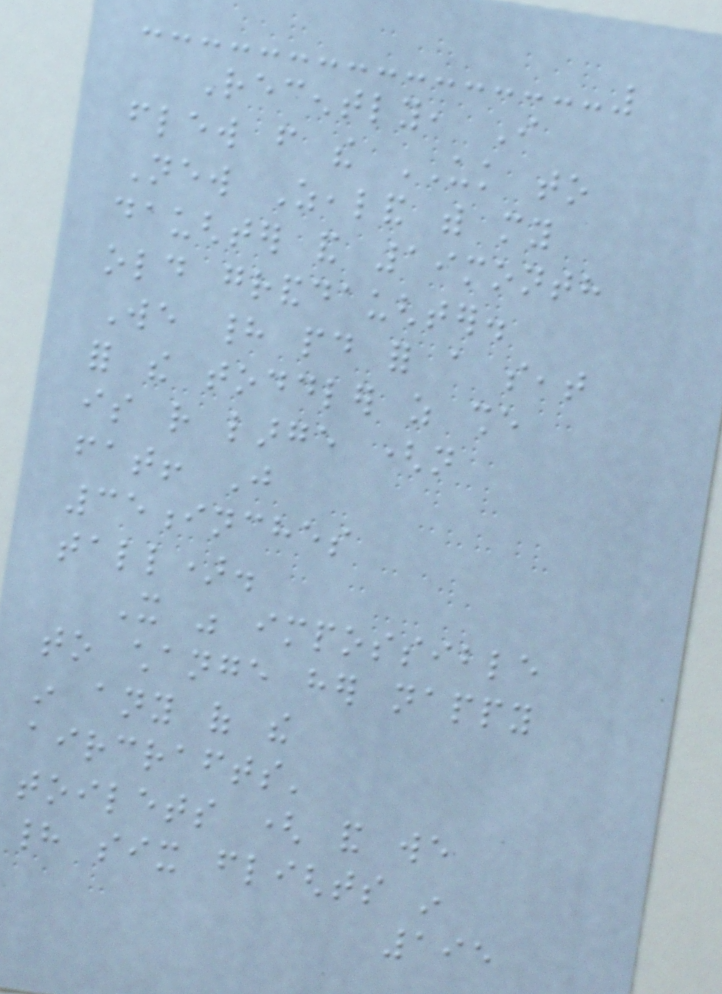Recently, I
flew from the UK to
New Zealand with my
daughter and 19month
old granddaughter.
We had paid for a seat
for the toddler as she
is rather large (not
fat! Just
35inches
tall).
It was impossible
to change her nappy
in any of the
aircrafts'
toilets ( and we
had six flights in
195
